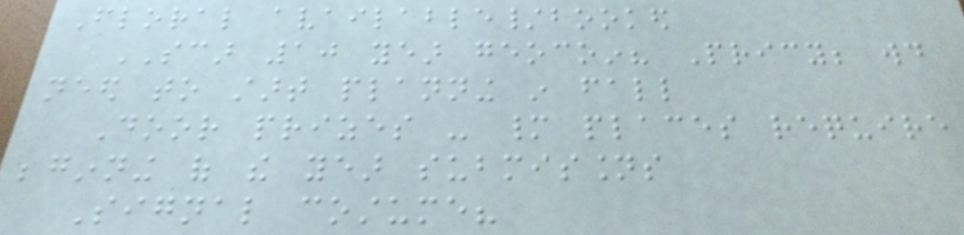Floral available/booked
SCAR 10 year geocoin? Pricy; would
need to start planning in fall
Door prizes - many places require
beginning of the year submissions
Signal costume?
